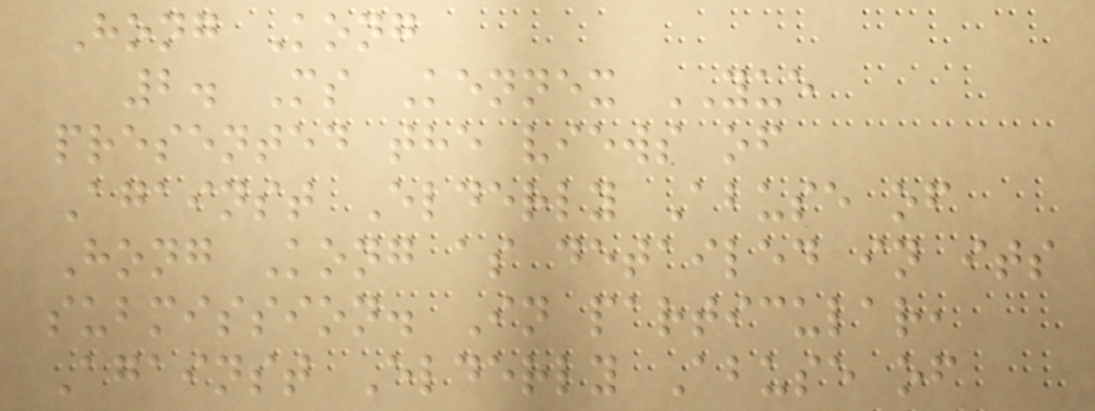Hong Kong
2. Ms Kennex YUE
presented the views of
Against Elderly Abuse of
Hong Kong as detailed in its
submission. In particular,
Against Elderly Abuse of
